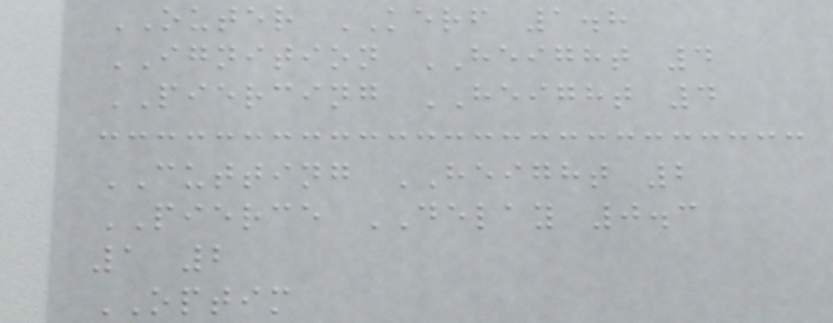OUTER KERF 1.8
IGNITION HEIGHT 4
PIERCING HEIGHT 4
CUTTING HEIGHT 2
PIERCE DELAY 0.3
1 2
OPTIM
